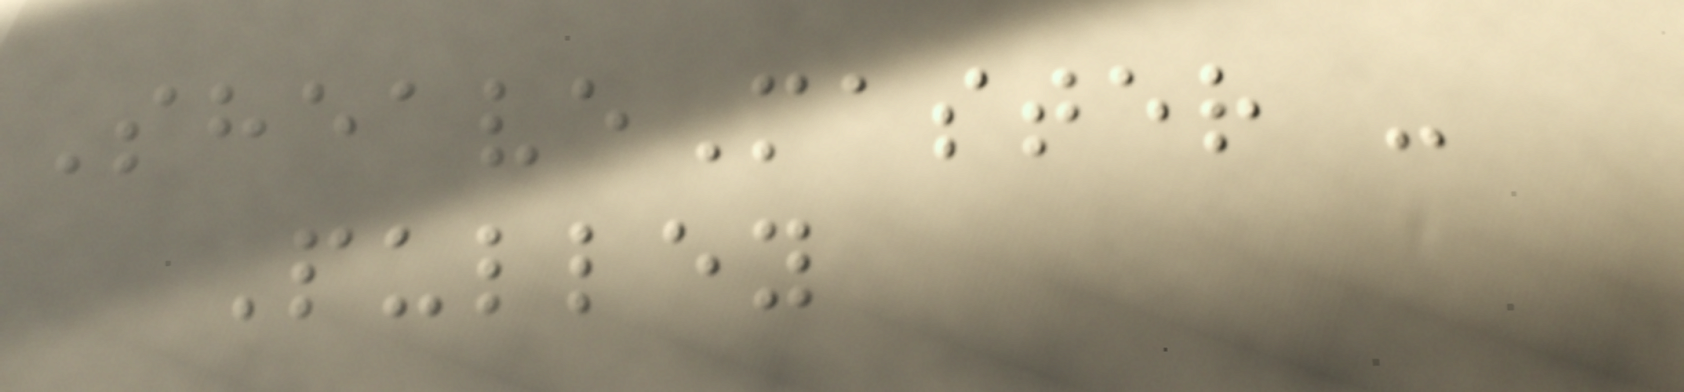SheaveMaster -
Pulley
